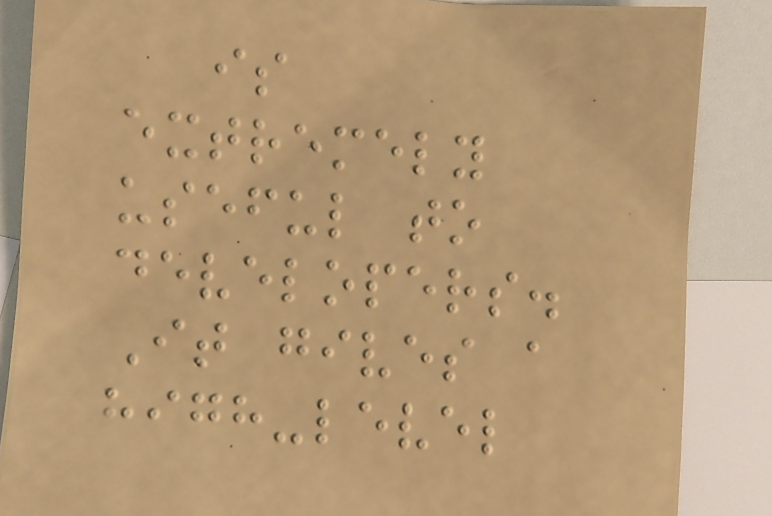is
extremely
useful to
developers.
It gives a
high-level
